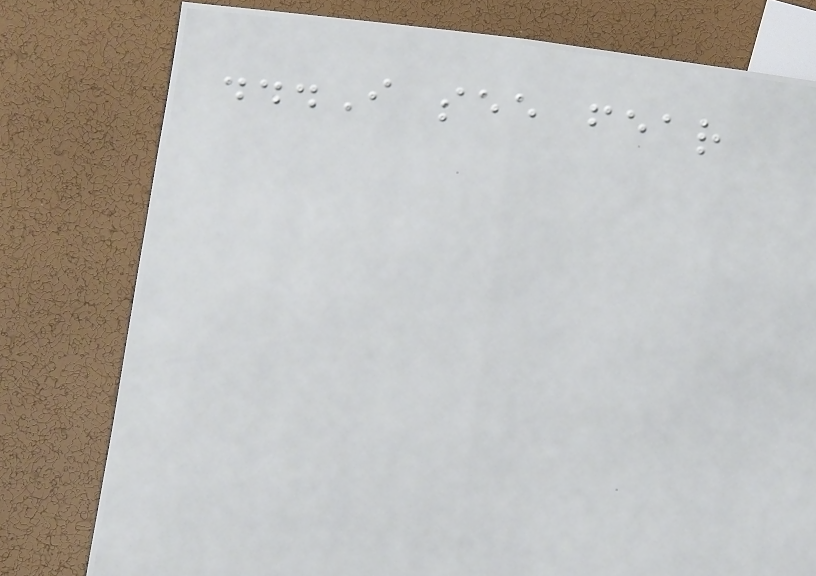...I see fear
